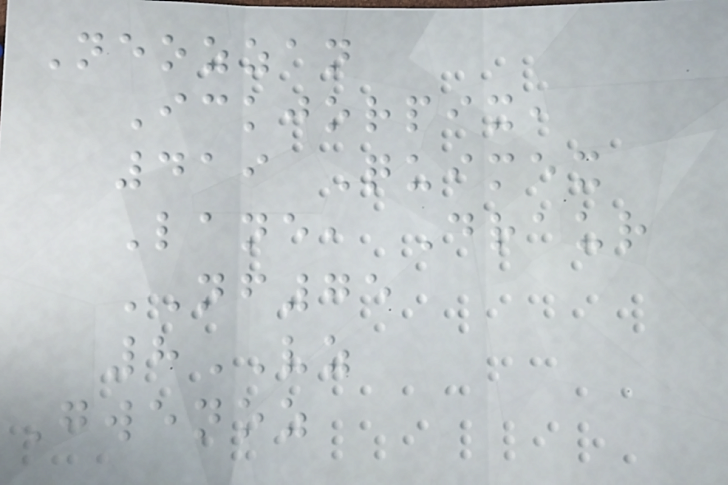Neozzan
Ickjorpix,
419 Quimex
Lane, Draur
NF75
8VZ
Gwenoz
